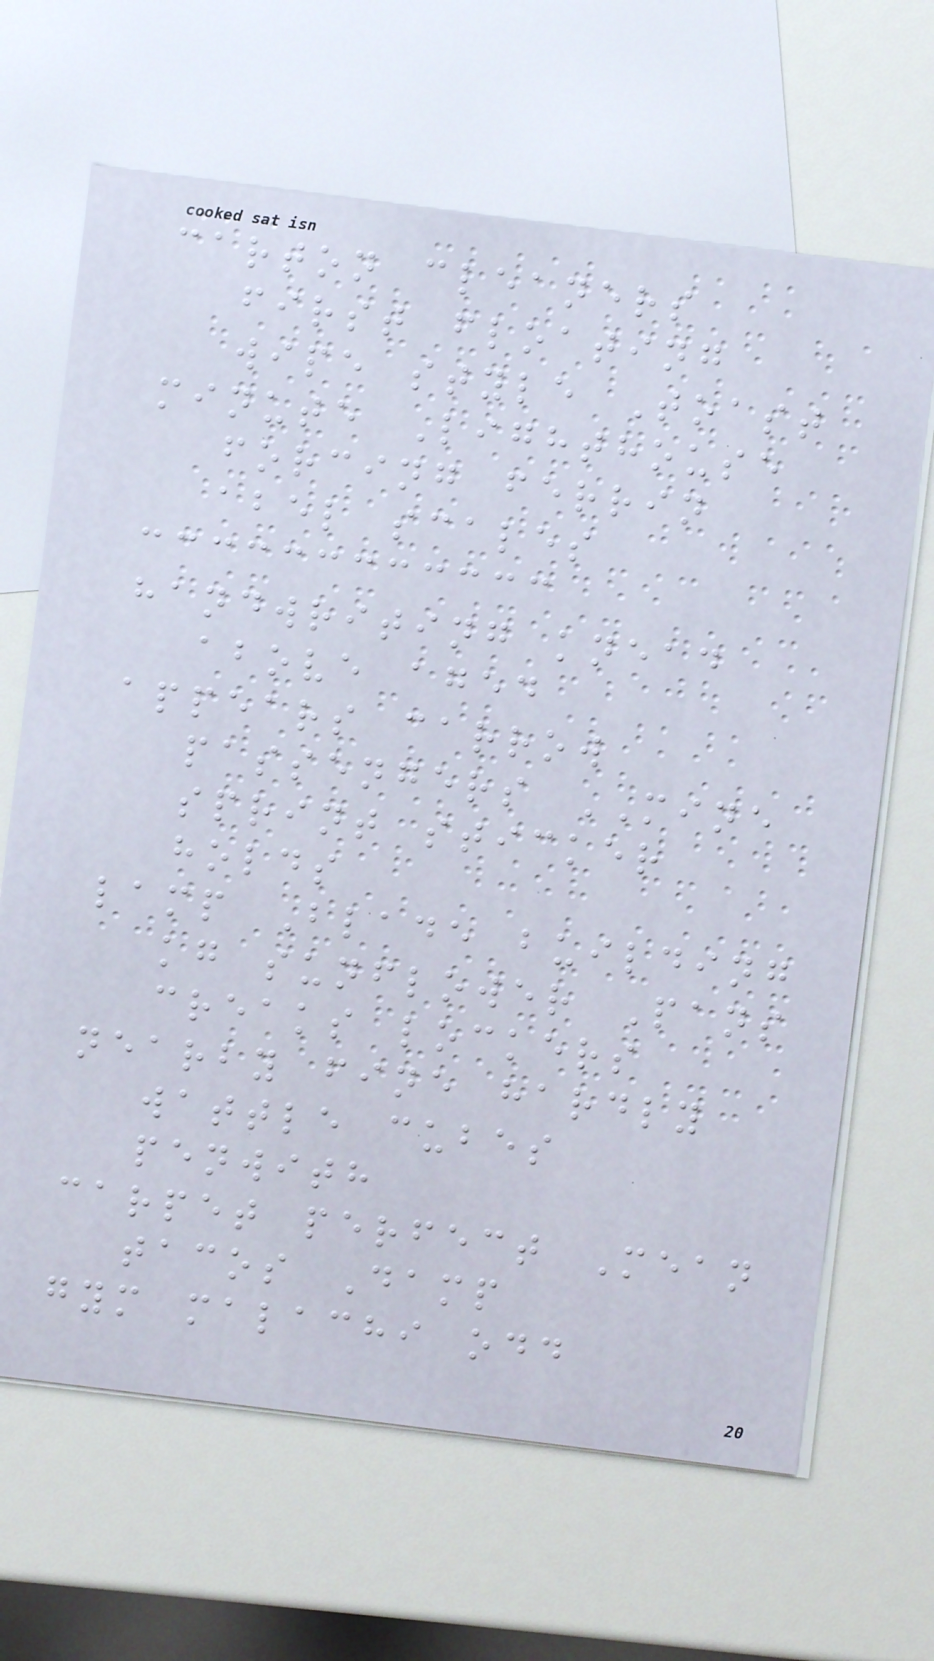carton cleaners
first floating
wipe style Toast
minute Lighthouse
forcing ferrin
abel scales
handwriting knead
above aged
appears carrow
passengers MINE
sprint sticker
holds
lamp Blade building
kg sunflower Pans
creaks lockers
nearby fine hardly
wattle cubes
penwith
carpet perfect Mean
tacos Damp
gym malachi odd
